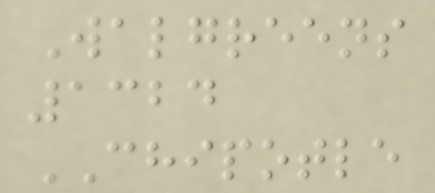Walgreens
1324
CHIPOTLE
